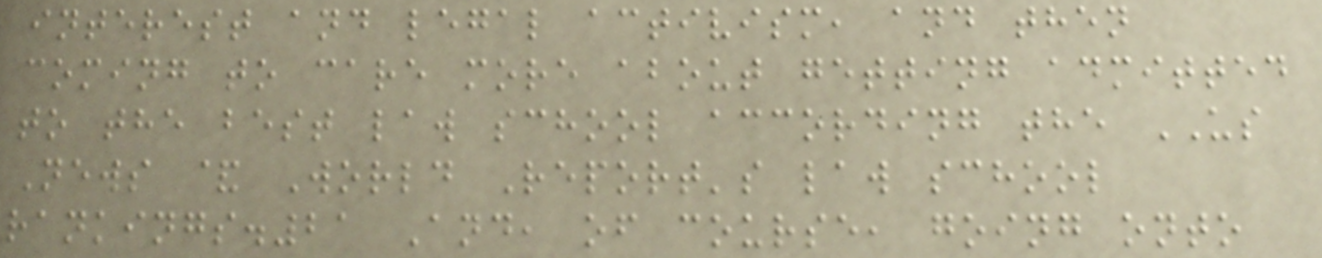interest and legal activism, and then
coming to care more about getting admitted
to the best law school according the US
News & World Report's law school
rankings.21 And, of course, going onto
